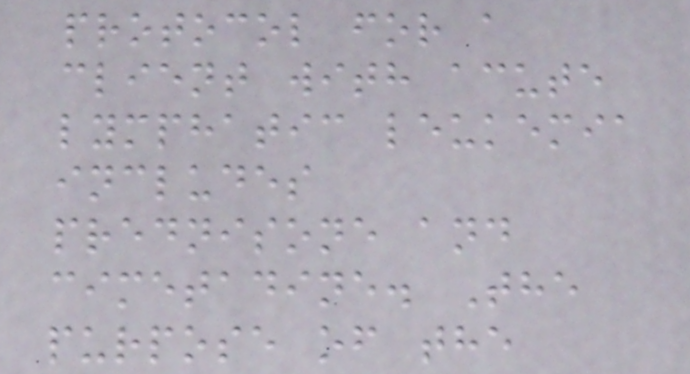protocol for a
client with acute
lymphatic leukemia
includes
prednisone and
cimetadine. The
purpose of the
